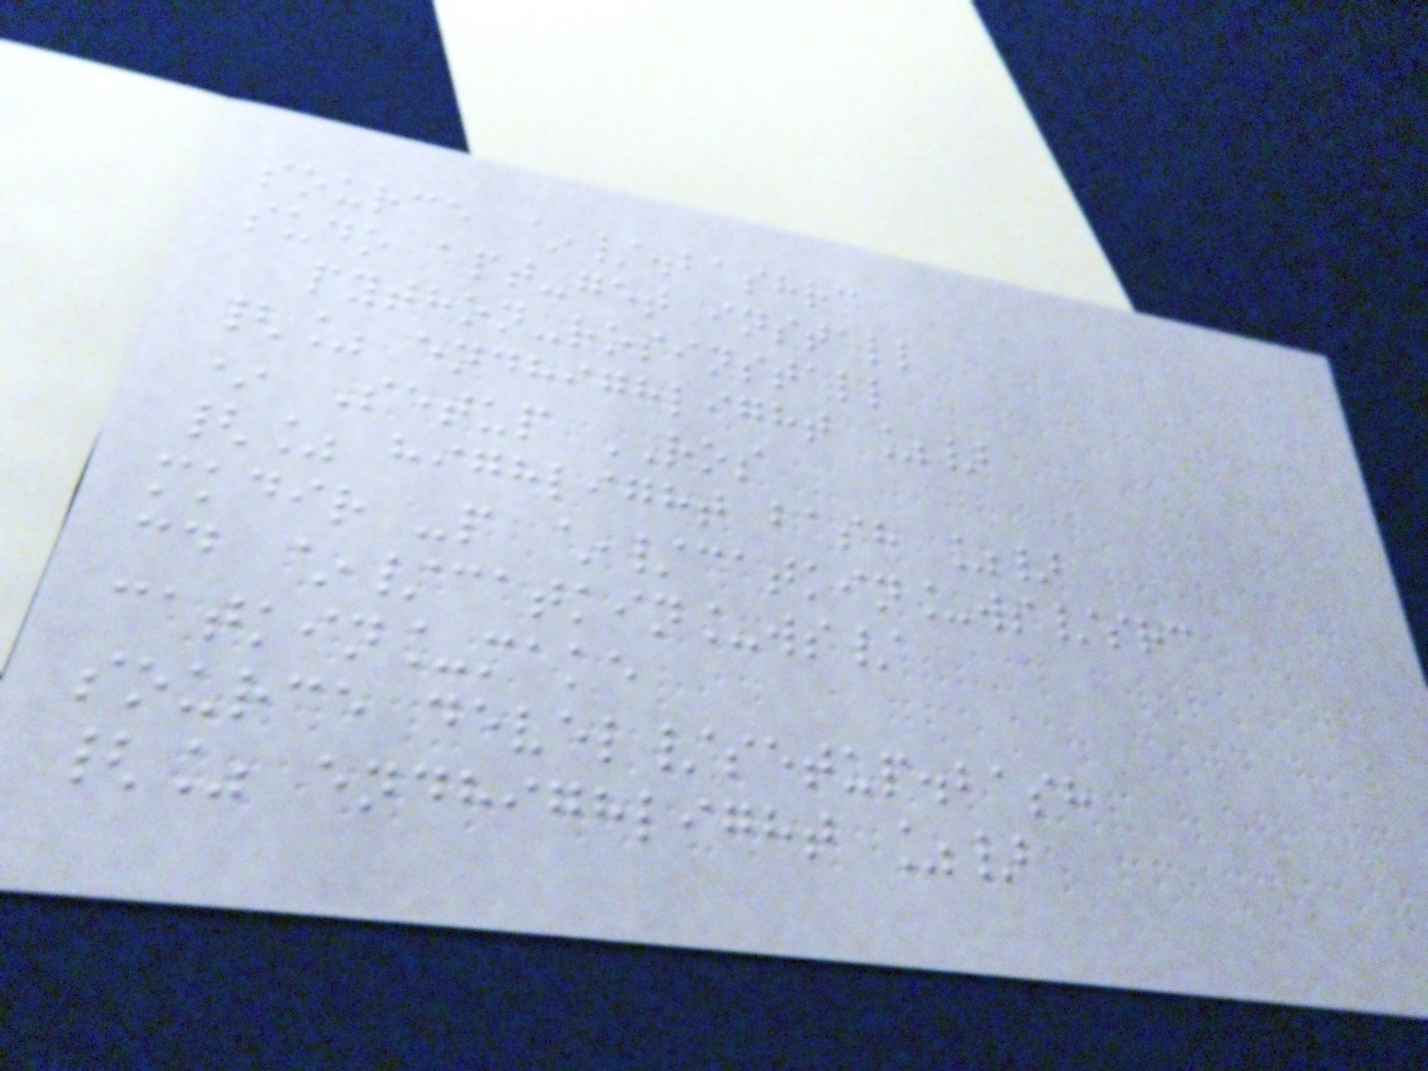source ~/.bashrc
sudo apt-get install
python-rosinstall
{% endhighlight %}
* Setup ROS
{% highlight bash %}
mkdir -p ~/catkin_ws/src
cd ~/catkin_ws/
catkin_make
source devel/setup.bash
{% endhighlight %}
